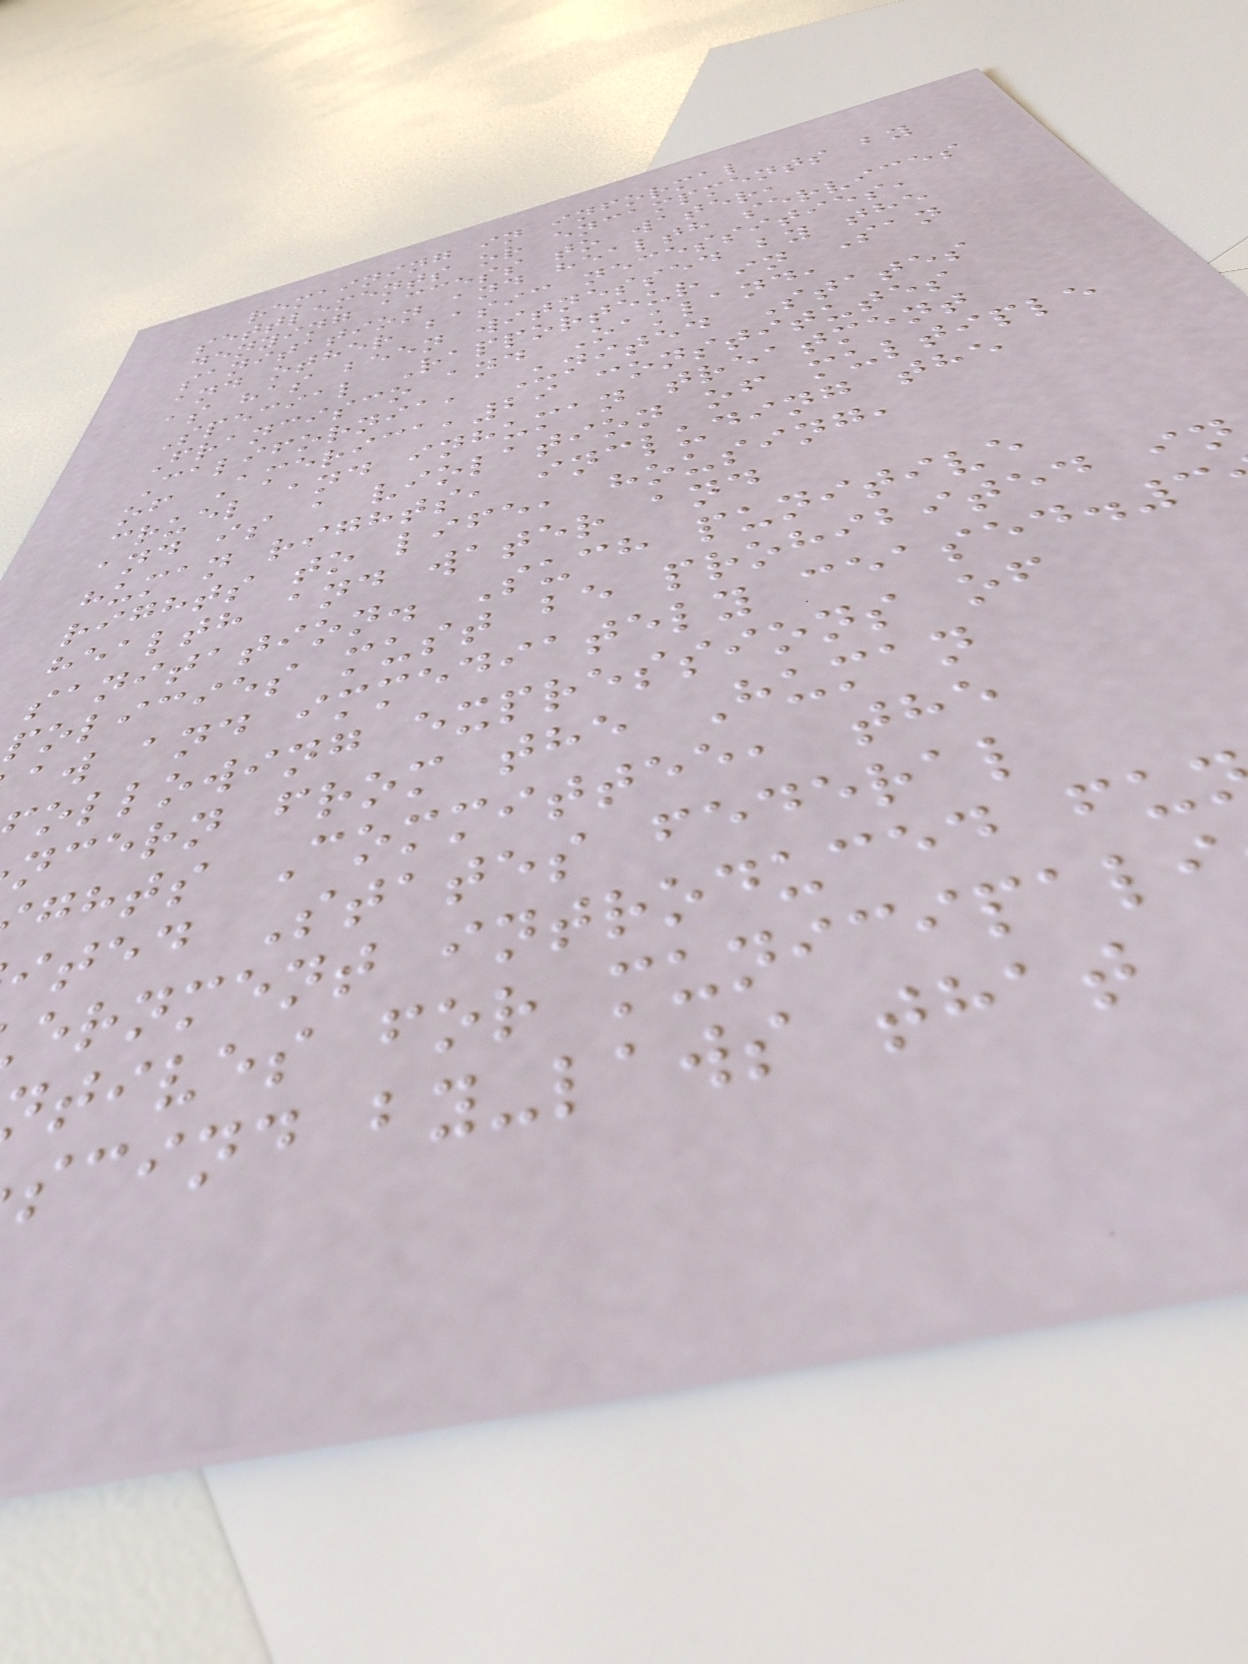remaining in informal
settlements or encampments by
denying access to water,
sanitation and health services
and other basic necessities,
as has been witnessed by the
Special Rapporteur in San
Francisco and Oakland,
California, United States
of America,29 constitutes
cruel and inhuman treatment
and is a violation of multiple
human rights, including the
rights to life, housing,
health and water and
sanitation. Such punitive
policies must be prohibited in
aw and immediately ceased.3
ollowing expressions of
ncern from the Human
ghts Committee, the
ited States federal
ernment introduced fu
tives for municipali
scind by-laws that
